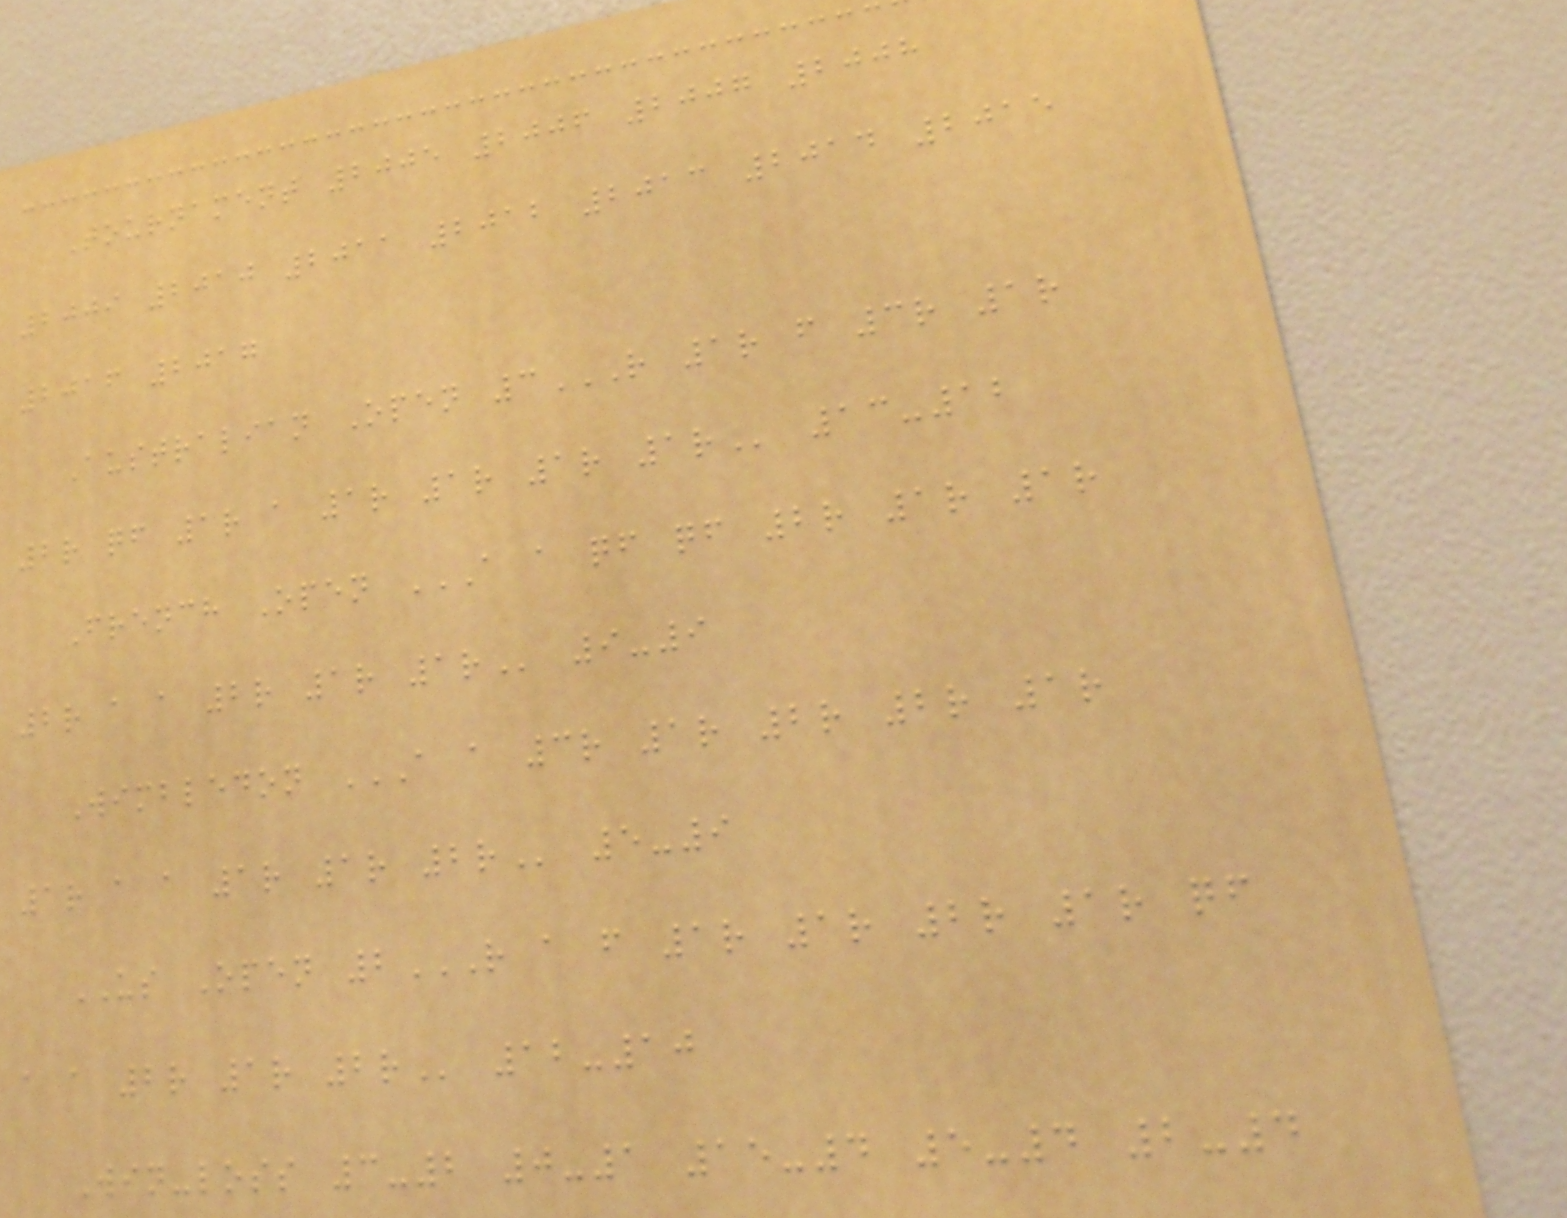Tournament 2005 2006 2007 2008
2009 2010 2011 2012 2013 2014 2015
2016 2017
Australian Open 3R 1R F 3R 1R
2R QF 1R A 1R 1R 1R 1R 13-12
French Open A A QF QF 2R 1R 1R
2R A A 2R 1R 1R 9-9
Wimbledon A A 3R 1R 2R 2R 1R
1R A A 1R 1R 2R 5-9
US Open 2R A F 1R 1R 2R 1R QF
A A 2R 1R 2R 12-10
Win-loss 3-2 0-1 15-4 5-4 2-4
